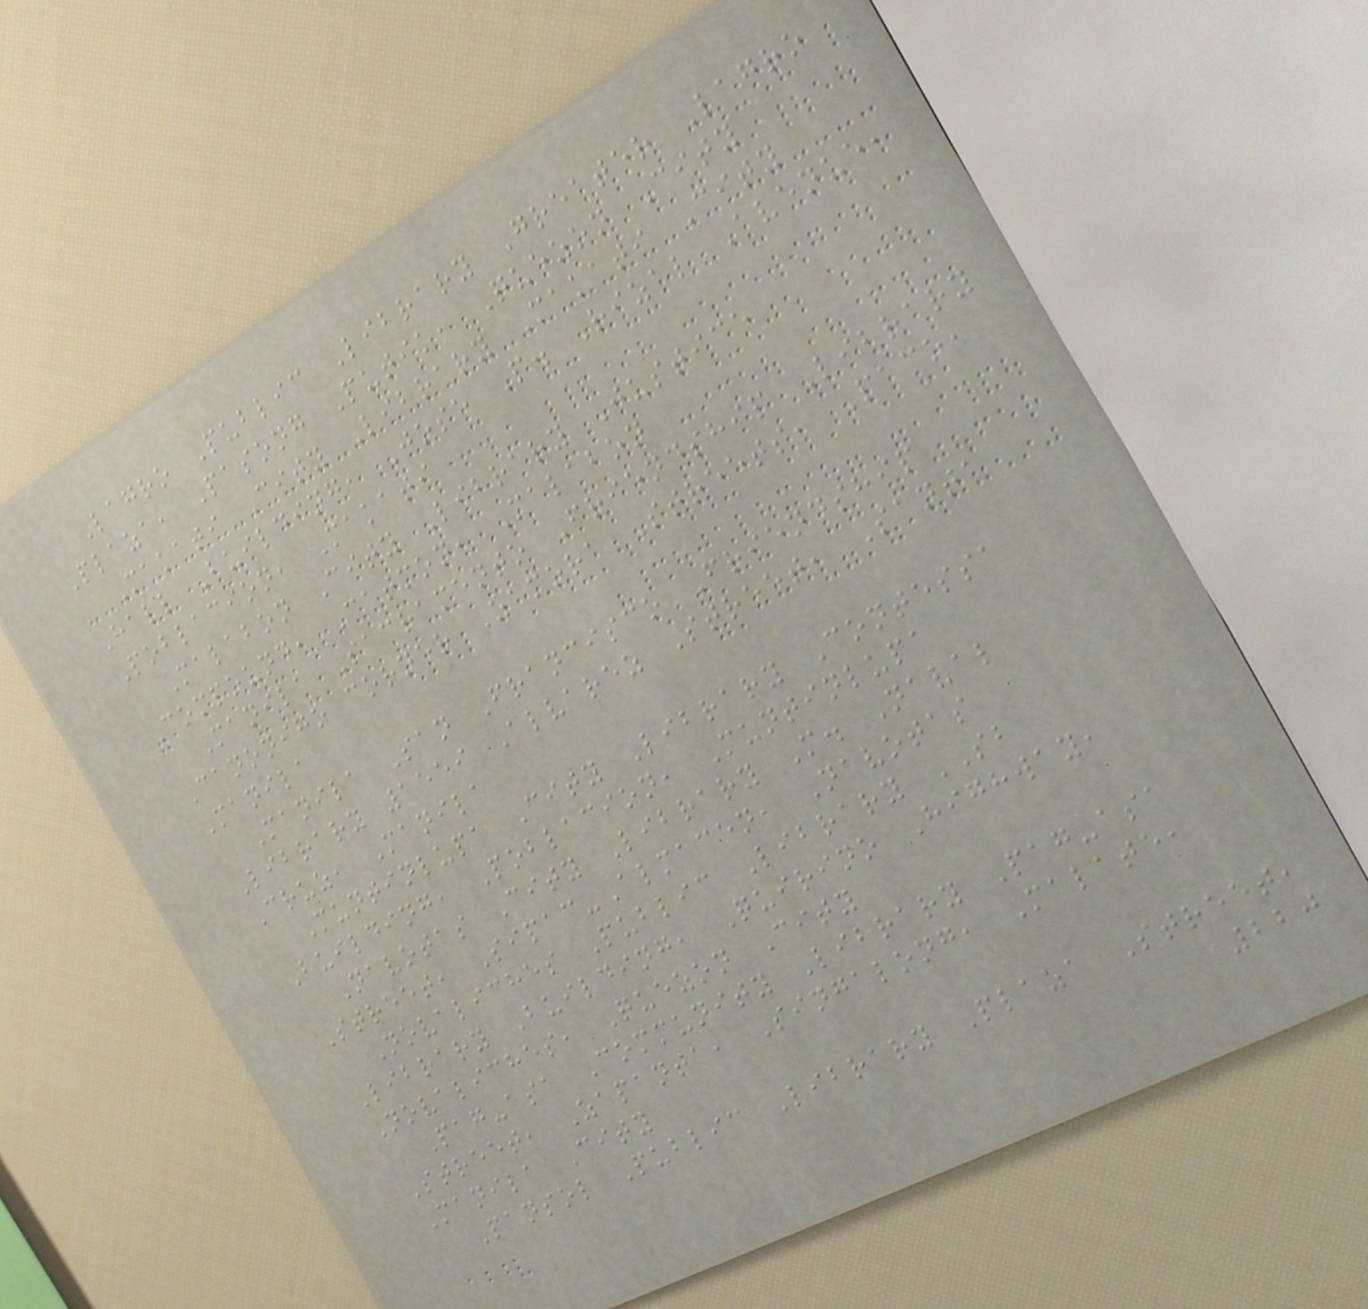Lagro Public Library Greater Lagro
Plaza, Pasong Putik, Quezon City
Makati City Library Makati City
Hall Building, Jose P. Rizal Avenue,
Poblacion, Makati
Malabon City Library Justice
Compound, Catmon, Malabon
Manila Sacramento Friendship Library
Canonigo corner Zamora Streets, Paco,
Manila
Manila San Francisco Friendship
Library 1559 Alvarez Street, Santa
Cruz, Manila
Muntinlupa City Library Contessa
Building, Poblacion, Muntinlupa
Navotas City Library M. Naval
Street, Sipac-Almacen, Navotas
Novaliches Public Library SB
Library Building, Quirino Highway,
Novaliches, Quezon City
Pag-asa Community Library Pag-asa
Street, Zapanta, Singalong, Malate,
Manila City
Pansol Public Library Plaza Street,
220
